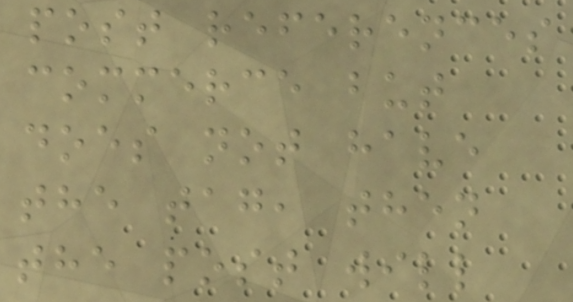post references
commerce but
does not have
the tag, then
the post will
